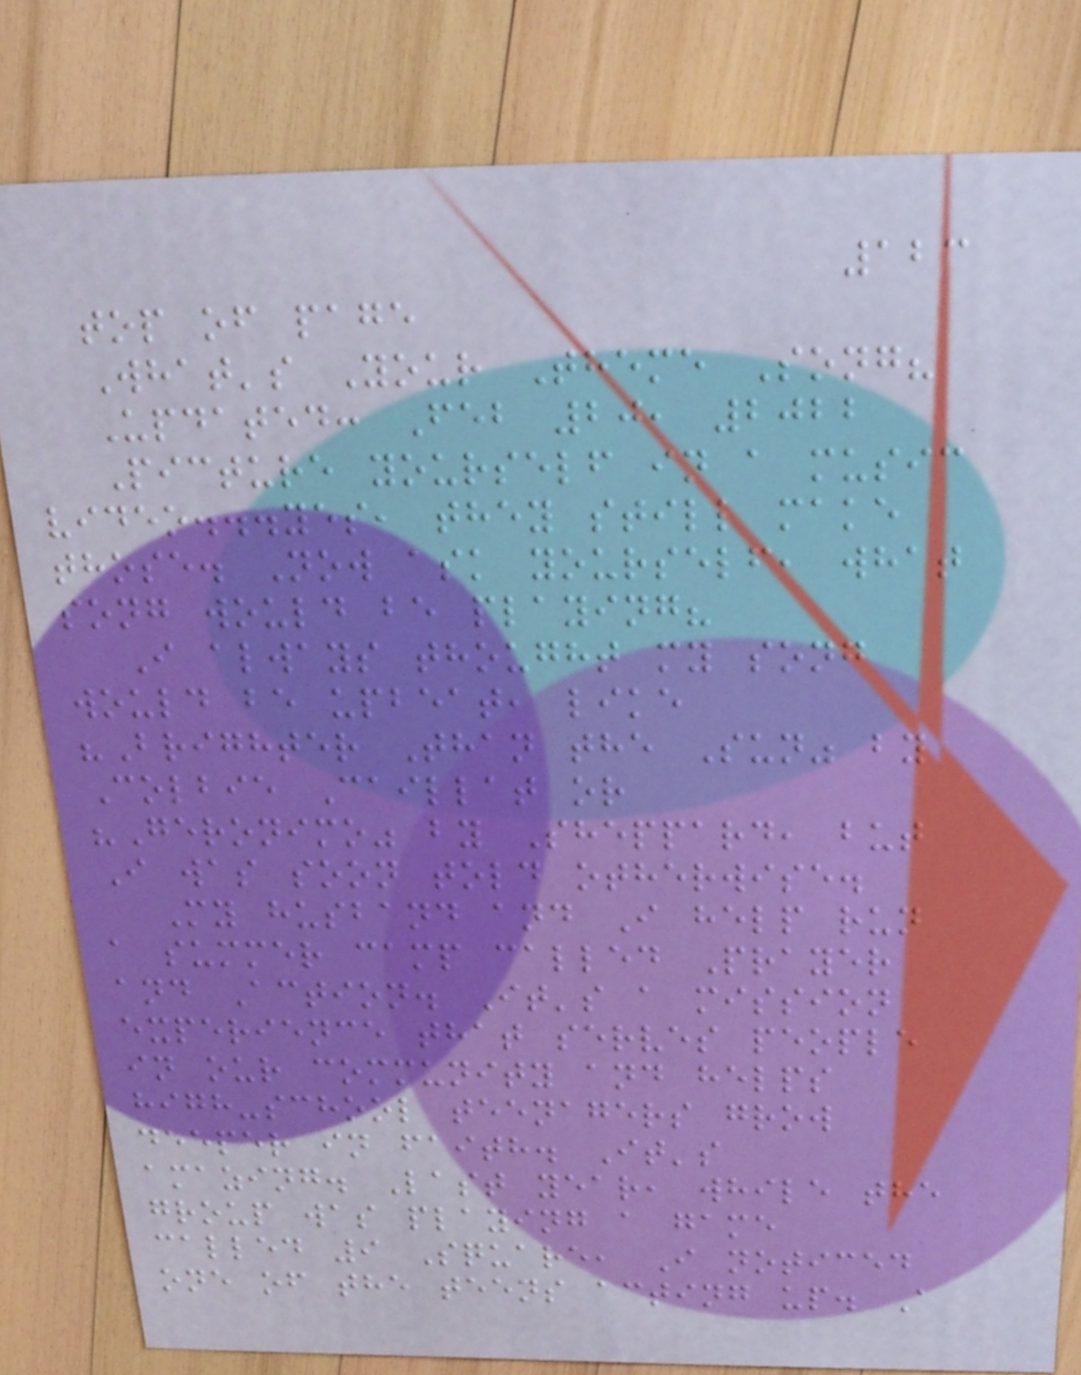123
top of page
What's Your Theme Song?
Updated: Feb 20, 2022
Picture yourself in a music
video...yes, they still make
those. Now ask yourself, what
song would be playing?
I always thought my song
would be upbeat, like
"Brighter Than the Sun" by
Colbie Caillat or
"Geronimo" by Sheppard, but
I was soon told otherwise.
My husband and I help run
a summer camp called Prayer
and Action. It's a mission
experience that serves people
in our community and helps
high-school teenagers grow
deeper in faith. It's
amazing. Last year, while the
group was playing a game
called 9 Square, I noticed
one of the teens acting up. A
